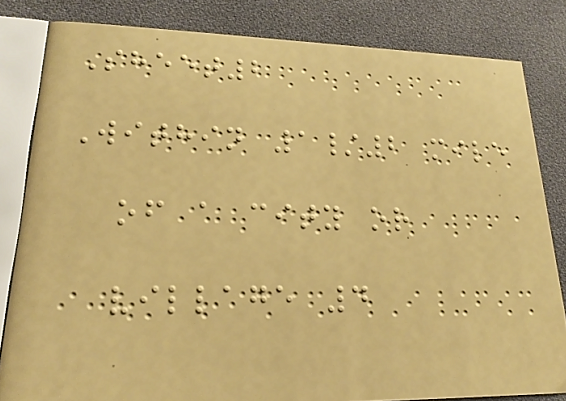Sheet2
Within 1/2 mile
of a city or
village 4
